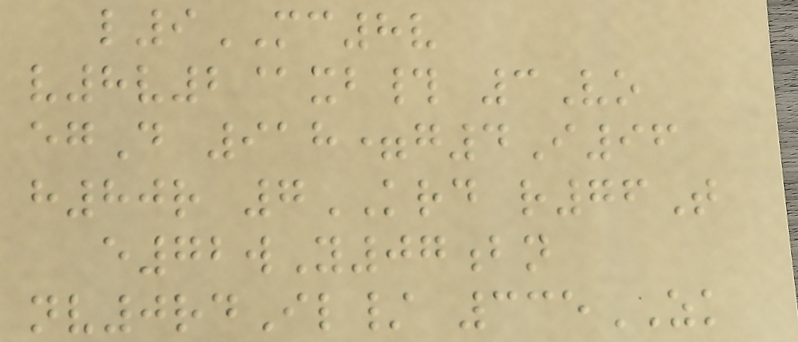l9MC8v
v8v2@xb# 3Vo
egD 918=g4I96
h80r 7KRD r76T
e72wY07bn
nv0rdIl/ 335ZK
